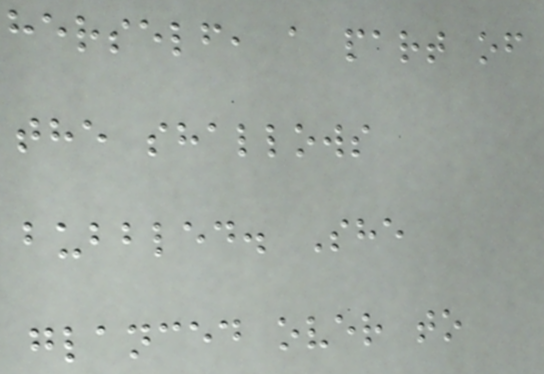herself, a part of
the shallows
bubbled. She
glanced over to
